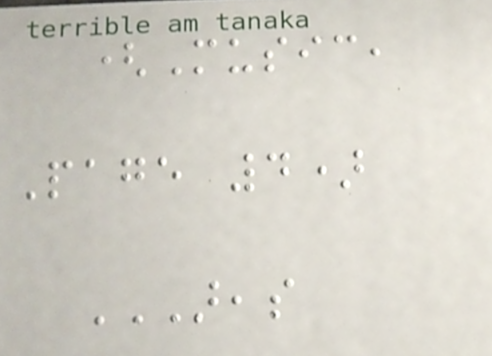(Music,
Page 4)
AREAS
